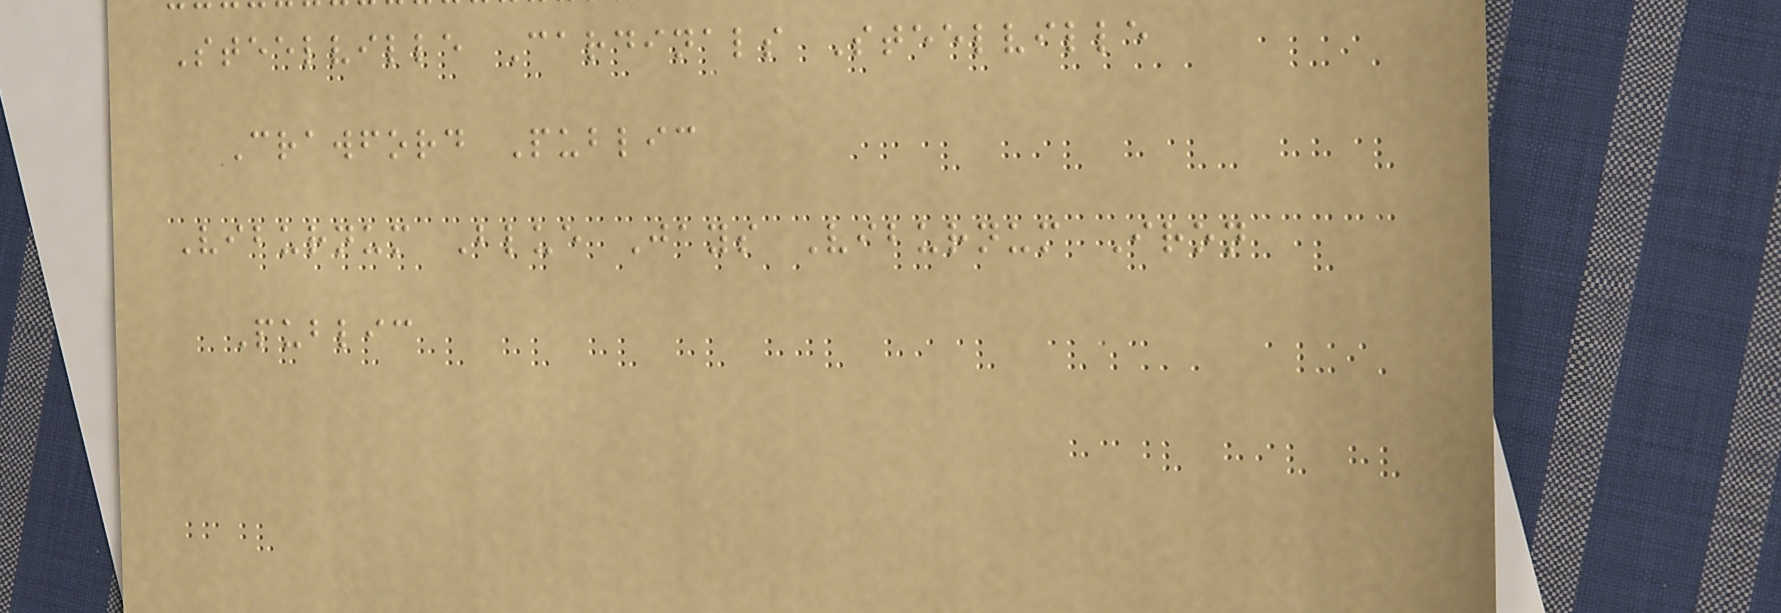Steelville Cardinals Steelville
Crawford Public
Viburnum Blue Jays Viburnum Iron
Public
